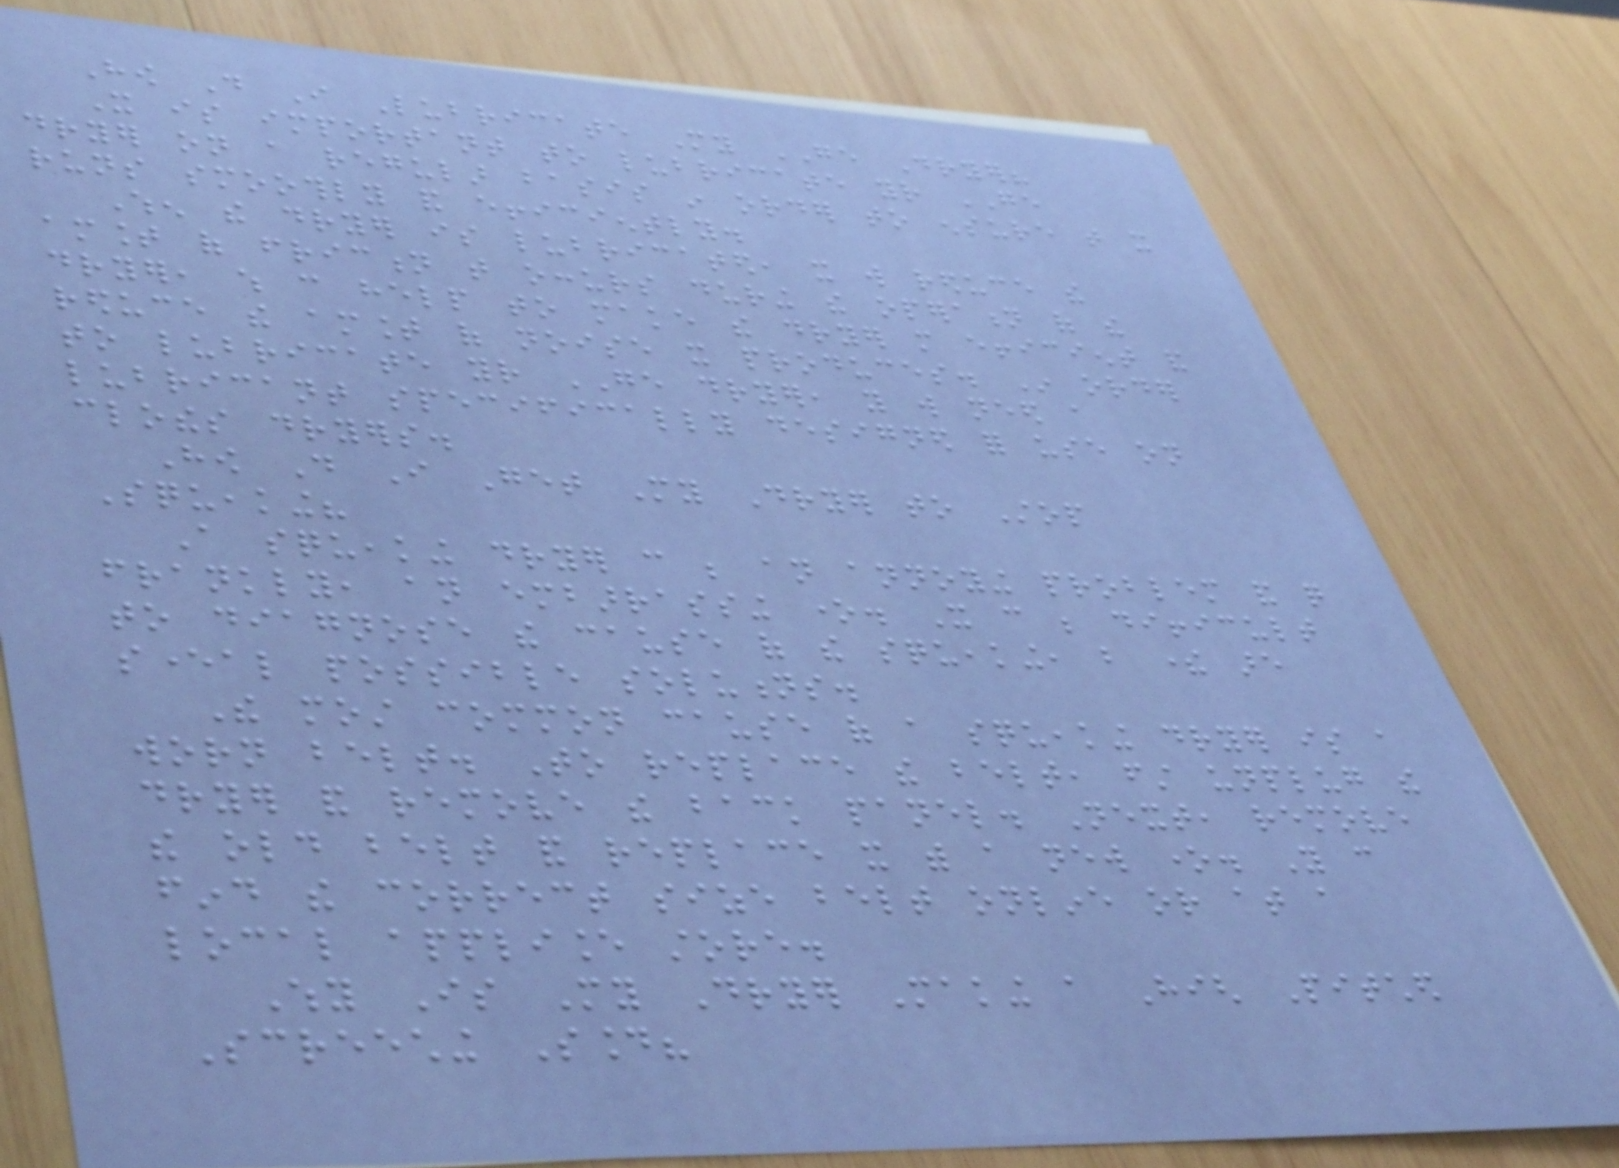How Do I Lubricate My GE Dryer?
It is important to lubricate your GE
dryer on a regular basis in order to ensure that it
runs smoothly and efficiently.
When the dryer is lubricated, it will reduce the
amount of friction that occurs during the operation of the
dryer, which can help to make the dryer more efficient and
reduce the amount of noise it produces. In order
to lubricate your GE dryer, you will need a
lubricant specifically designed for use on
clothes dryers.
How Do I Get My Dryer to Stop
Squeaking?
A squeaking dryer can be an annoying problem and quite
frankly, an embarrassing one. It can be difficult
to diagnose the cause of the squeaking, but there are
several possible solutions.
The most common cause of a squeaking dryer is a
worn belt. To replace the belt, first unplug the
dryer and remove the back panel. Next, remove
the old belt and replace it with a new one. You can
find the correct size belt online or at a
local appliance store.
Why Is My Dryer Making a High Pitched
Screeching Sound?
